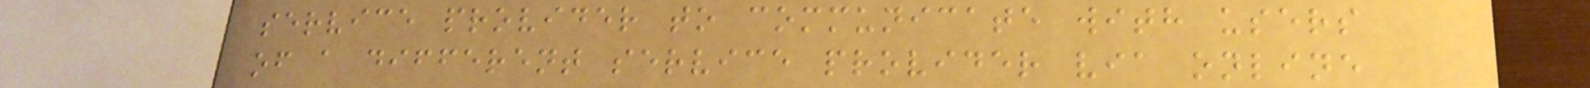service provider to communicate with users
of a different service provider via online
